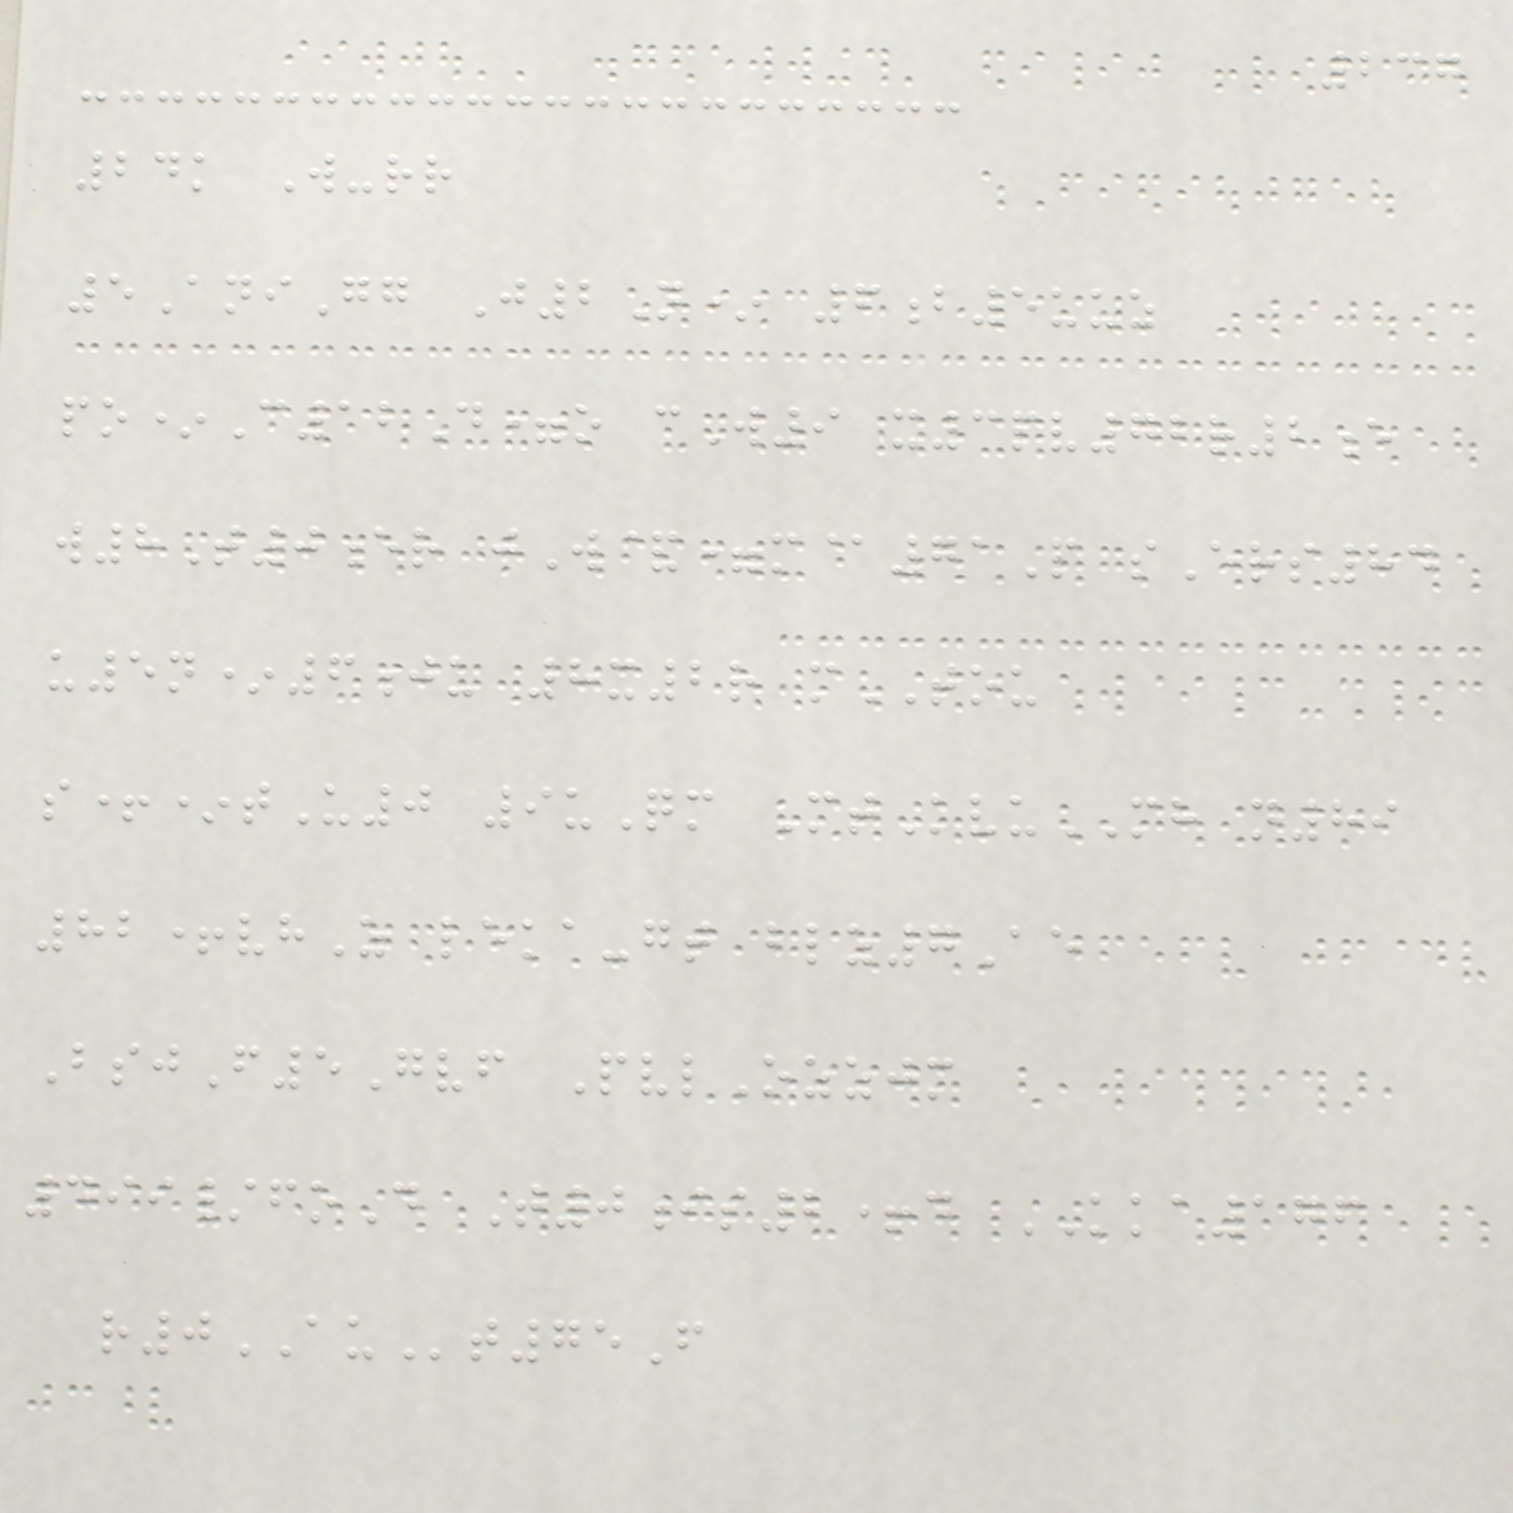237
24k W-rr
5AniGg J2N* 6b5uuz
po*C12D=o cW9 x3pv72r2e
w8T0er jW&=m@71P sErs84
u5n*6ju 8x2r mTOU
s+*tU0 9uQm MtKvuMH n89
82+vhZ leka-gt blz7Ae
BsjF5Gvf PvlOzzjm
499/foD T0is2+d KKA176
r0AUt75F
